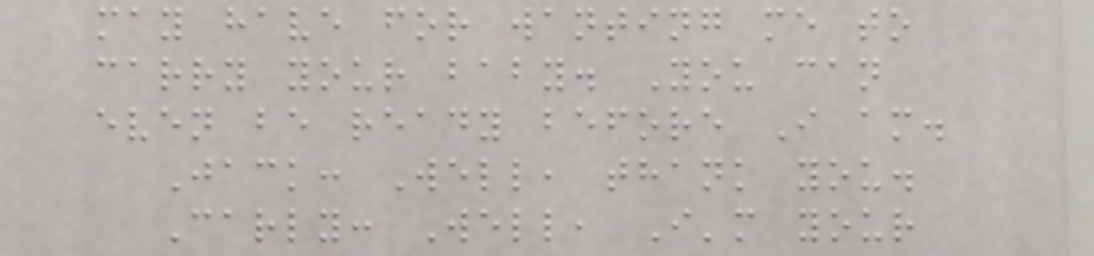may have for wanting me to
carry your baby. You can
even be ready before I am.
Jack: Well, thank you.
Carly: Well, I'm your
